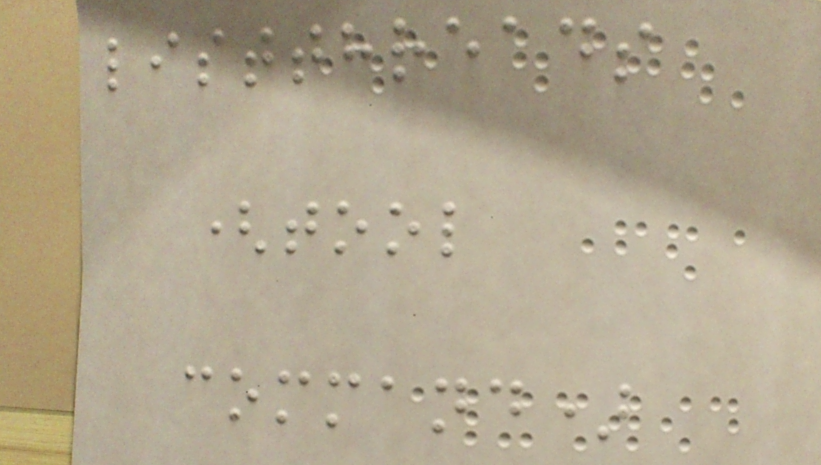listthreads
(tool
command)
